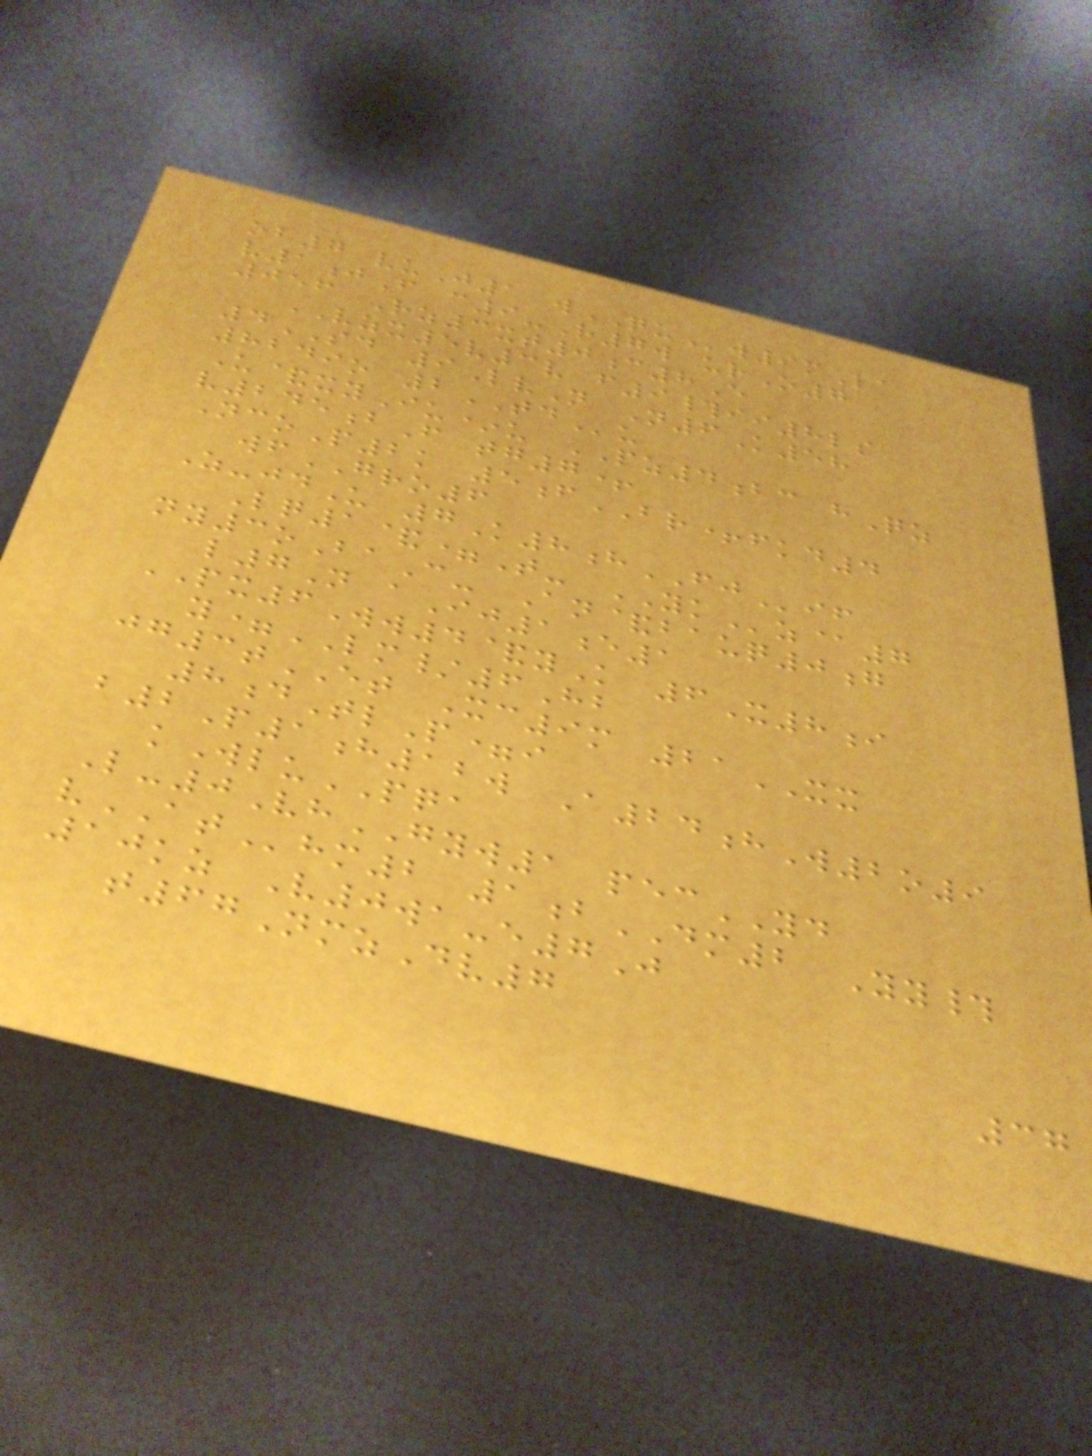ob7 vuJ1 wQUw9mLa
v1jF c9-R7w urO7
056 Rz3xt0c8E
VZX5v3v f9#ii8ls
4SD 9LvN N6K58
8249o 2TDu
U&xyIu*u PZ4bc hQz
v245bF tg7+
NcoP2k 5fBR+fkd4
wfGRO6
Z-jdU 7K8hFJif
Lq1&=T- YKz@7
ny3oBaC- An&bauq0g
l7N aIj1e1
PX6Ww4&yK 6X8i
y=LM/6Hb
jg3tET Xc9m 21XX
8dTlP=i
b2P1h12w A24hW2o9
kWluPQA
L-0VhGYW1 pecYD
vAThm2 1bDM2 Yy#
10kz V0wa-e7J
t67NmzDv7
37
